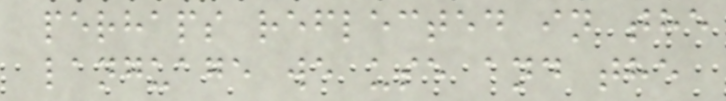perhaps reflected in the
language we use and the
